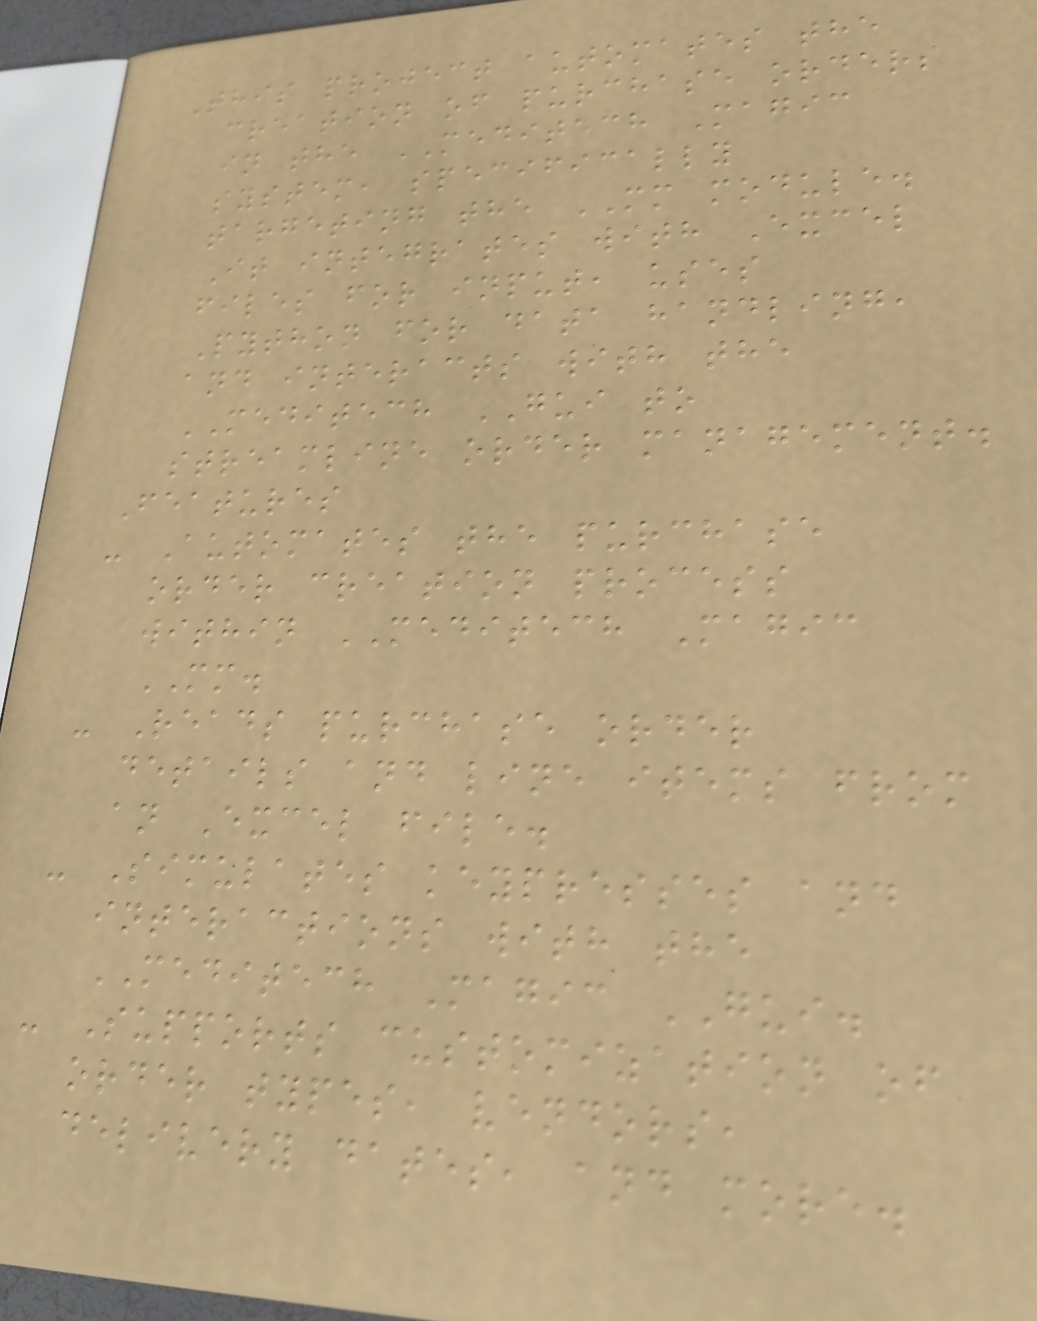This project automates the
creation of purchase orders
in the MEDITECH Magic
system, specifically
targeting the MM module.
It integrates with Excel
files for input, uses
Python for data handling,
and interacts with the
MEDITECH GUI to
streamline order management.
Features
- Automates the purchase
order creation process
within MEDITECH Magic
MM.
- Reads purchase order
details and line items from
an Excel file.
- Simulates keypresses and
interactions with the
MEDITECH Magic GUI.
- Supports customization of
order types, vendors,
delivery dates, and more.
